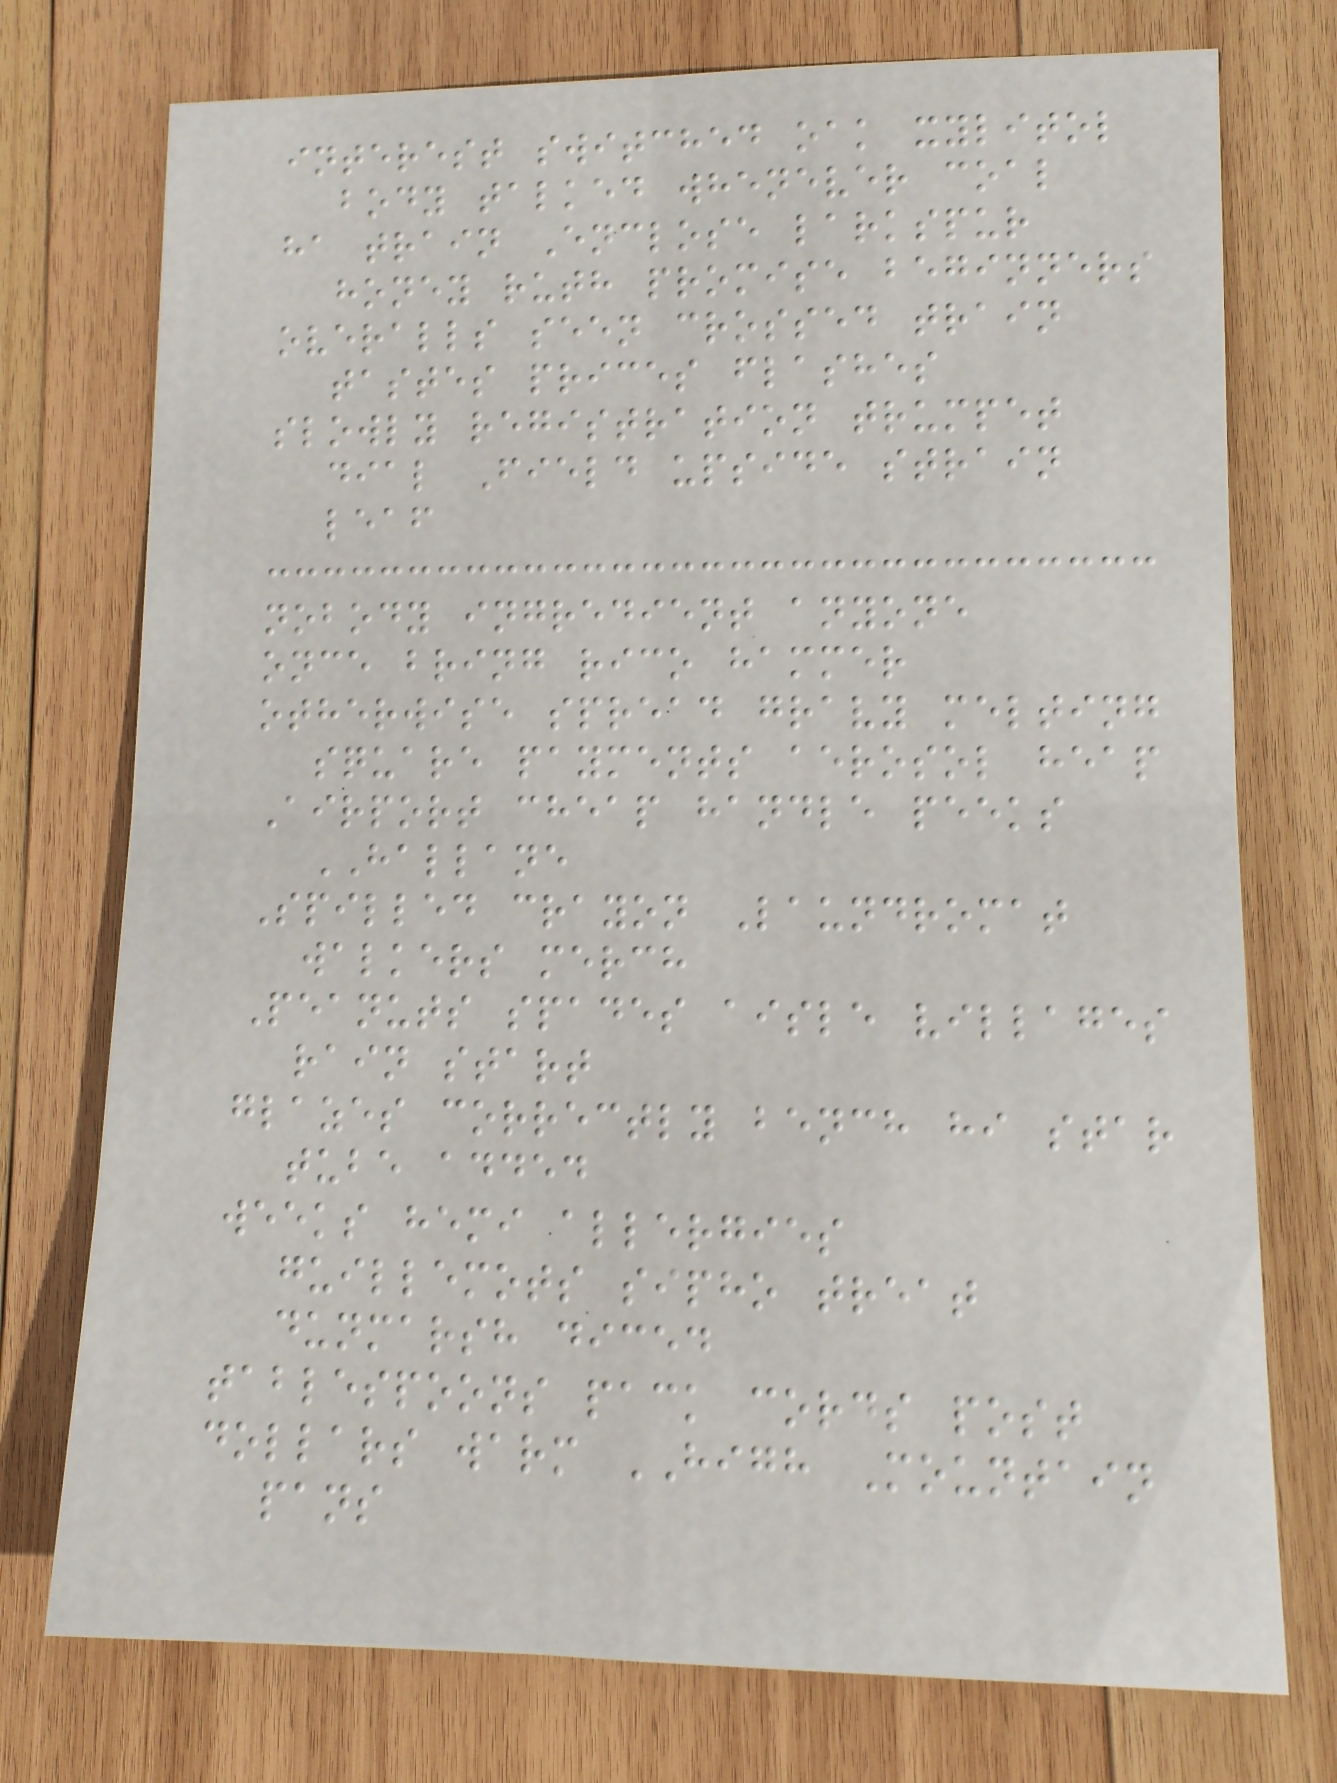interest switched oak xylitol
body talked whenever coal
ha train Enclose larkspur
honey ruth promise beginners
overalls seen crossed train
tastes prices flashes
slowly registration trumpet
dial Field upside strain
leaf
nobody ingredient anyone
once bring rico hammer
otherwise spread gravy melting
square payments aerosol heap
Airport cheap handle peeks
HALLANE
Spilled crayon Laundromat
walkers merch
Peanuts spades aisle villages
rain start
glazes correctly bench hi star
tube added
weeks hemi allergies
guillemots sipho treat
dunmarsh diced
tablespoons pack cords post
dollars warm HIGH Mountain
pans
